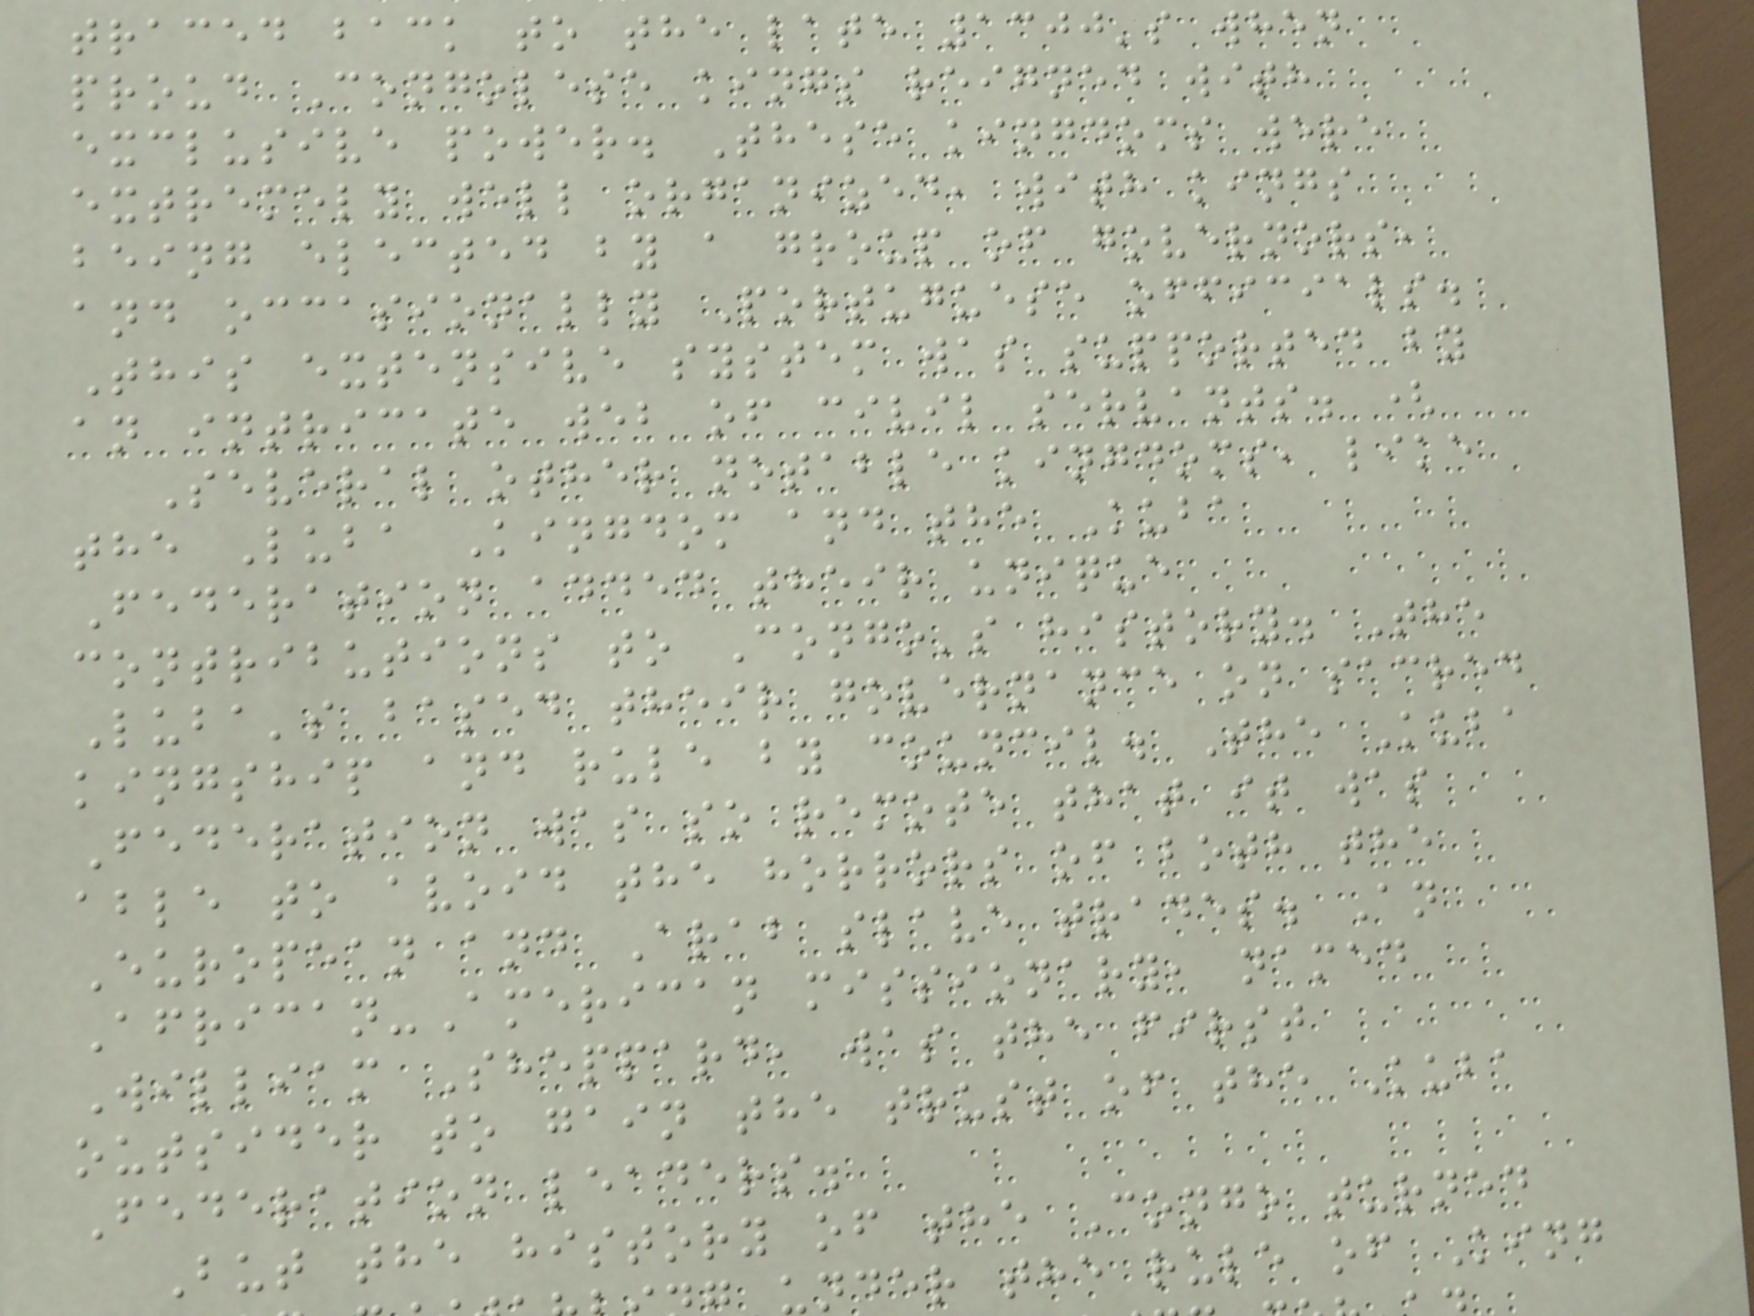traced back to the late 1300's when
proud Congolese kings reigned with
exclusive power. These kingdoms were
extremely well organized, with kings
being elected by a group of governors,
and occasionally Portuguese officials.
This extensive system was supported by
an intricate web of civil servants. (
Several other notable kingdoms, like
the Luba Kingdom and the Kuba
Federation added their unique
contributions to Congo's history. The
Luba's based their governance on sacred
kingship and rule by council. The Kuba
Federation was so remote that it was
able to avoid the horrors of both the
European and Arab slave trades. An
African-American missionary, named
William Sheppard, was the first
outsider to gain the trust of the Kuba
Federation leaders.
But the history of the Congo turned
under the rule of King
